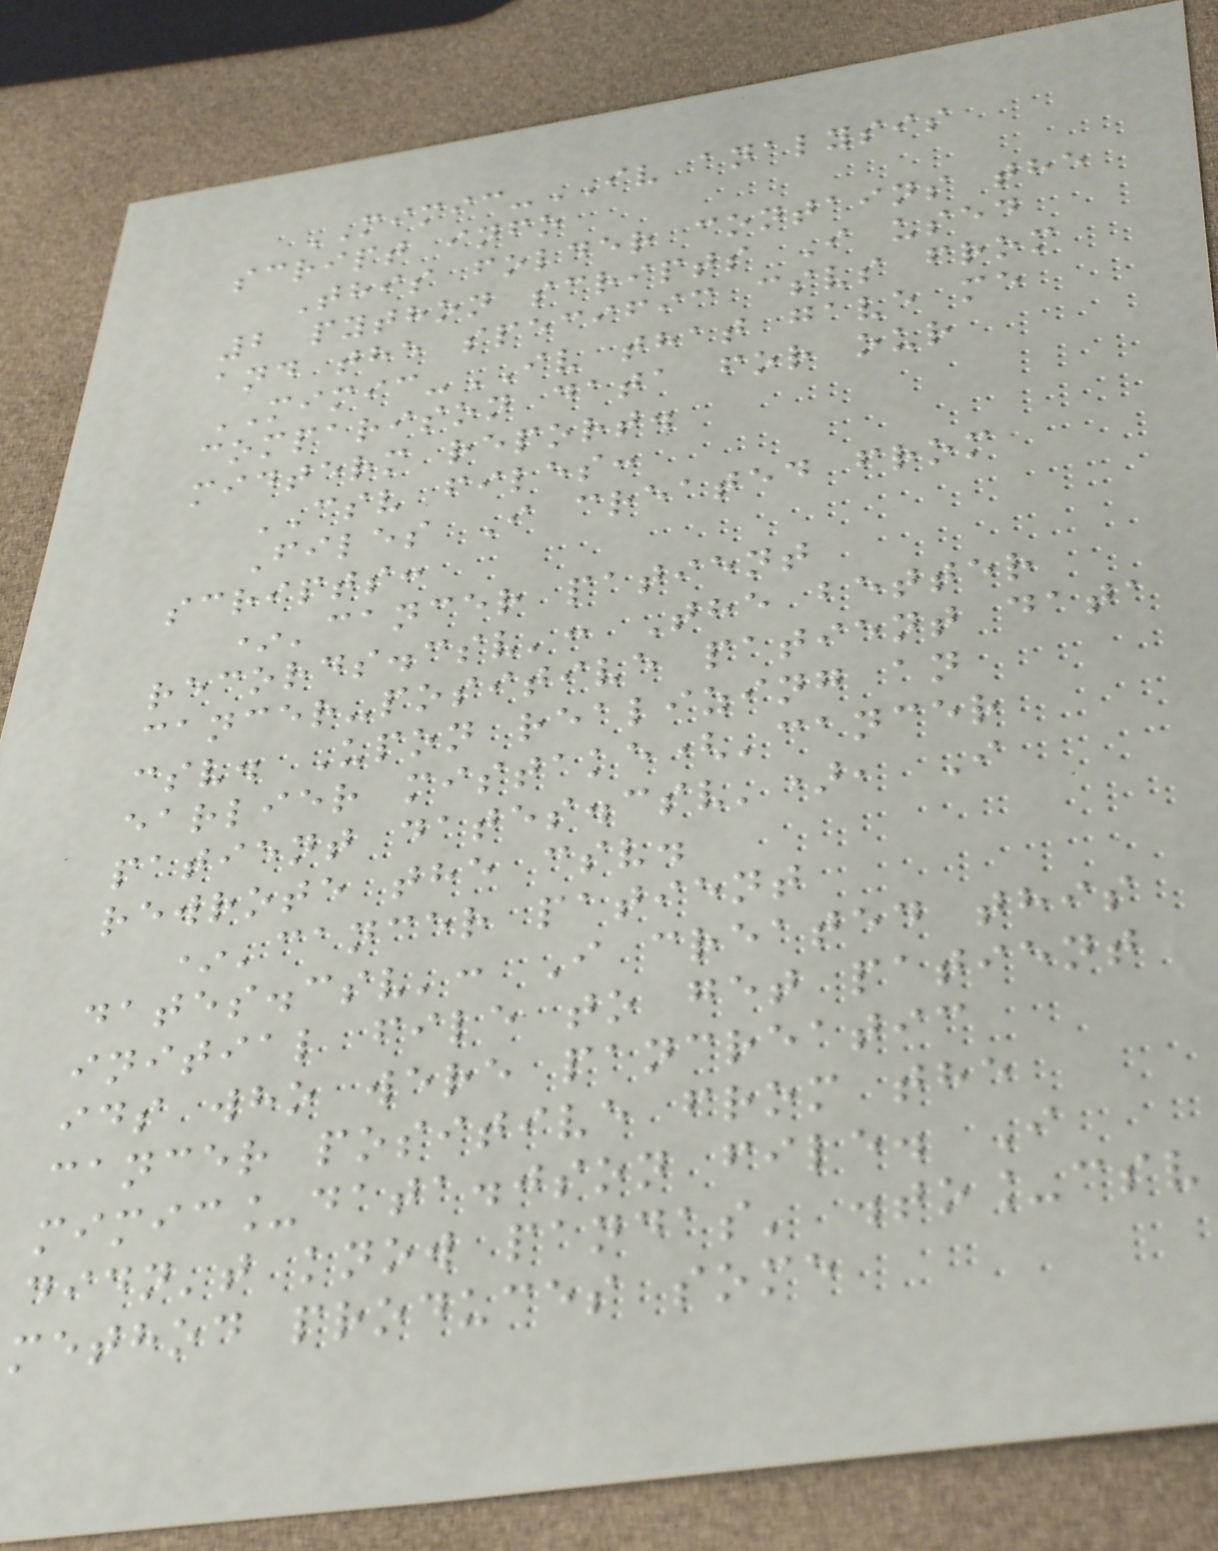MIMIC-IV analysis
script info
This folder contains the
2 python scripts I used
and the specific csvs from
MIMIC-IV that gave me
comparison data for our
midterm report.
CSV files:
Files I created from
scripts:
*'cancer patient
records.csv': The better
cancer-positive patient data
csv. Upon realizing an
earlier mistake('cancer
patient dates.csv'), I
rewrote the csv.
*'cancer patient
dates.csv': I created this
initial file to get patient
ids who were pancreatic
cancer positive from the
mimic_data.json file. I
didn't know pandas' .to_csv
method produces some
